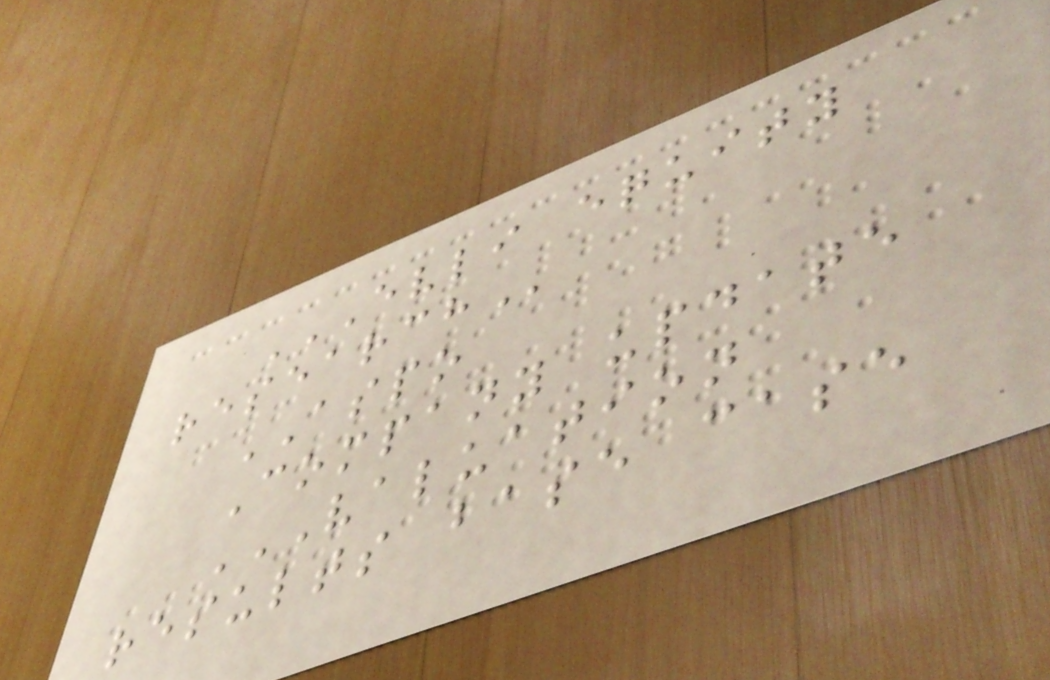EVLI EQUITY
RESEARCH
ASPO
Company update
VALUATION
RESULTS BASE CASE
